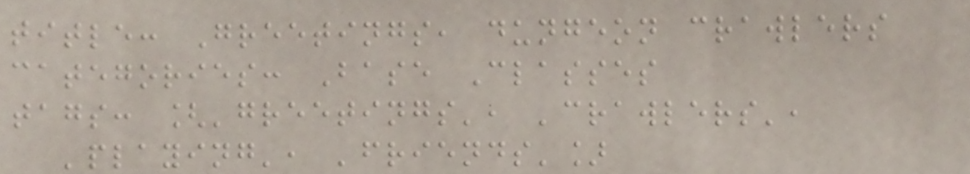title: Greetings, dungeon crawlers
categories: Base Classes
tags: ['greetings', 'crawlers',
'playing', 'friends']
